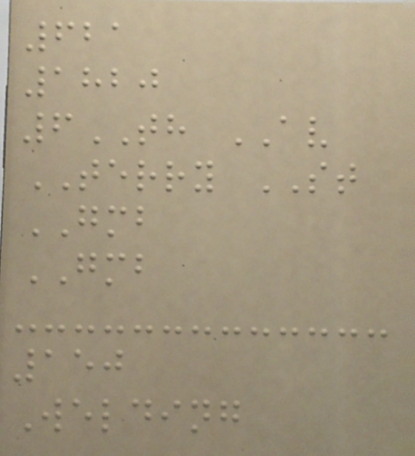621
1820
6TH AV
TERRY ST
GMB
GMB
150
Welding
